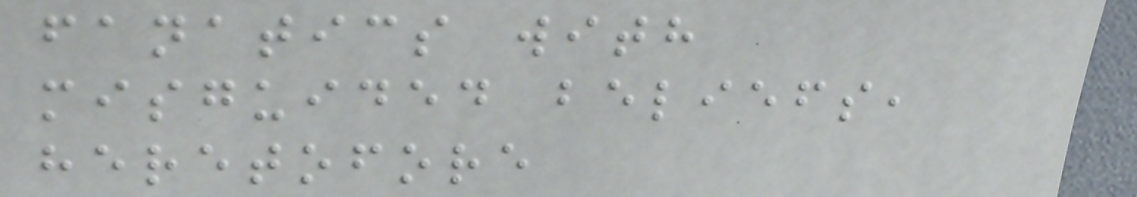fanatics with
misguided beliefs,
heretofore
